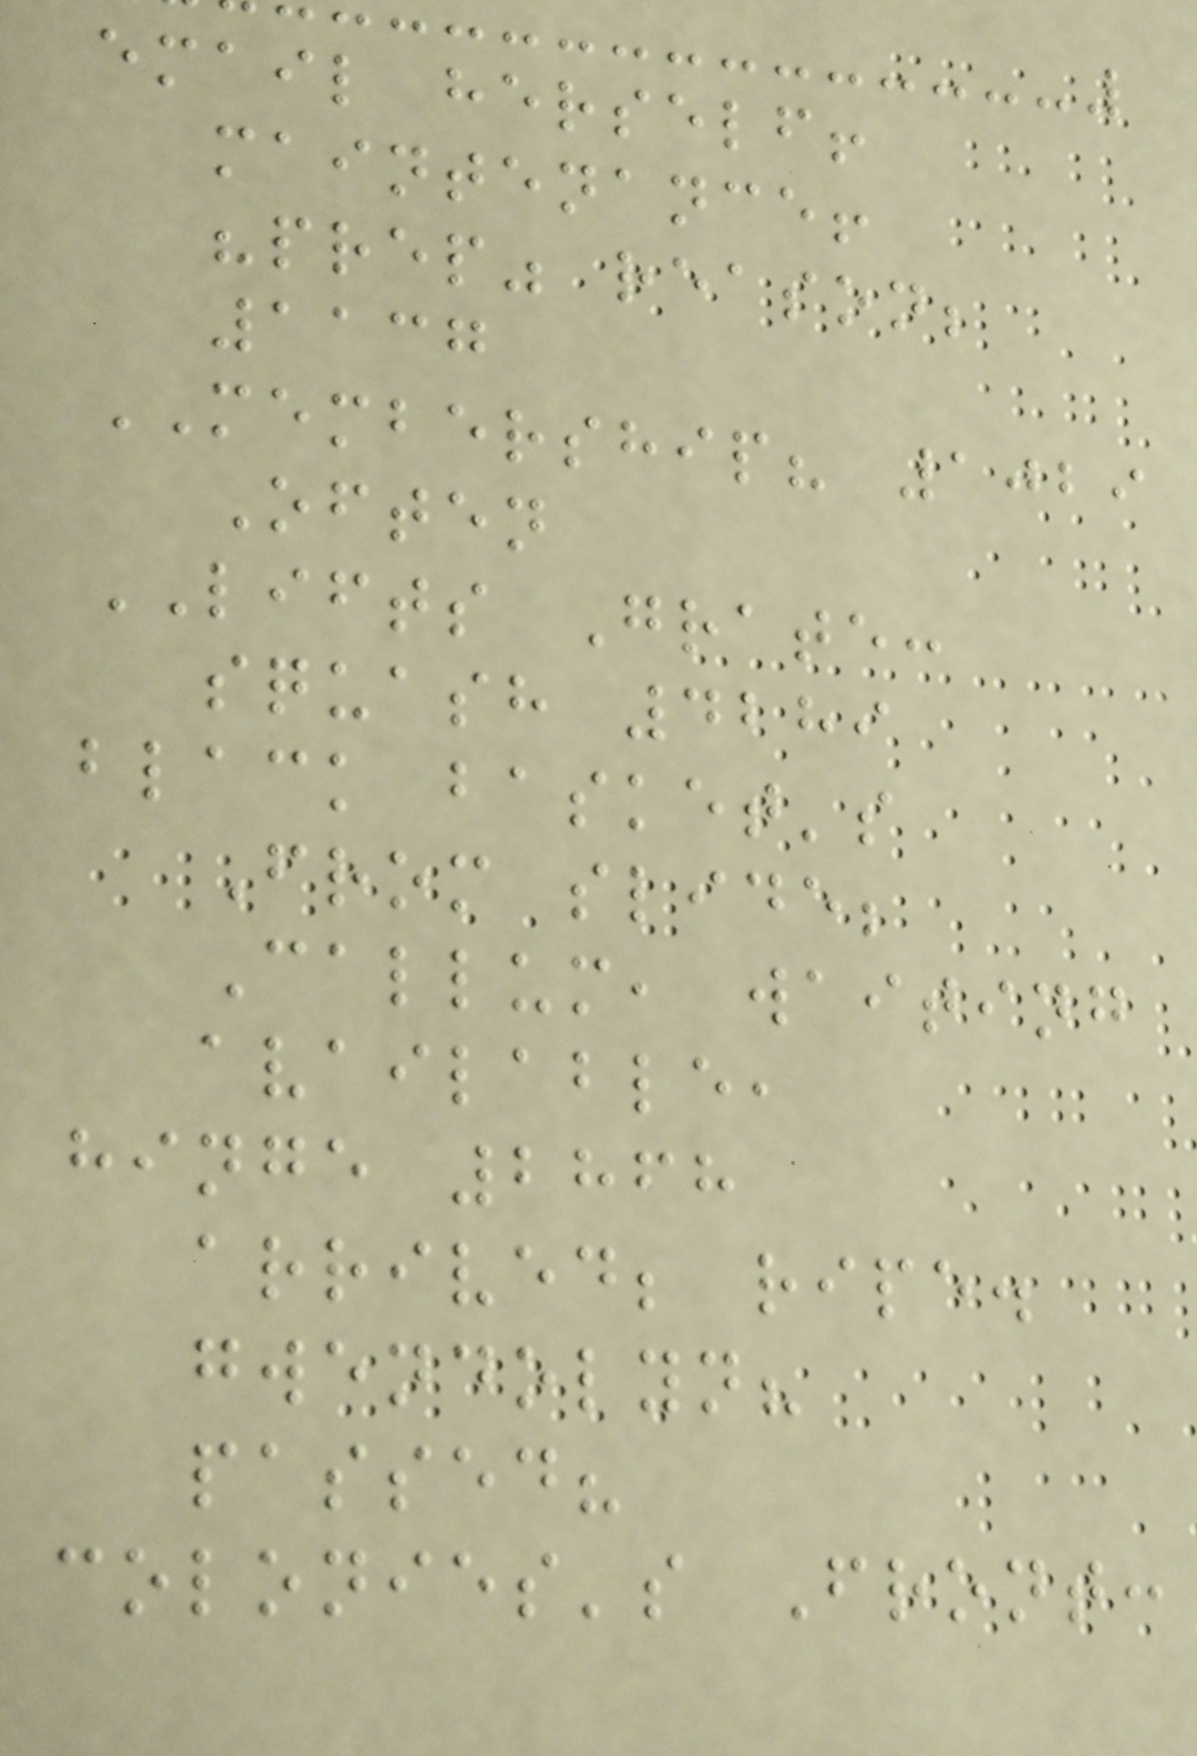email herself!
maintenance!
"prep" reason;
1137
MEMBERSHIP? 1029
Often
LIFTS Grate:
squash 4289
black basket's
From slide;
Callum, waiting
available,
hinge 2868
arrived; ripe.
gwendolyn?
passed?
colonies's Front:
